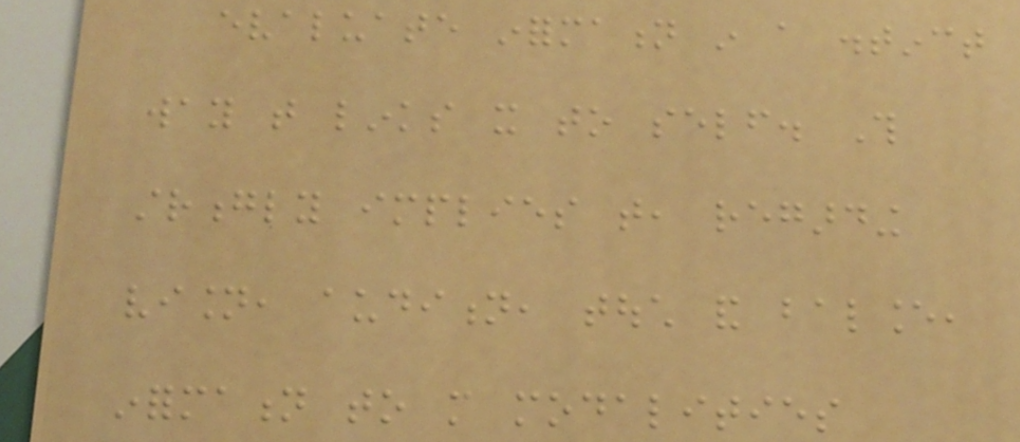evaluate information in a distinct
way that links it to self. This
strongly implies that, regarding
vision, audition, touch and balance,
information to more modalities
